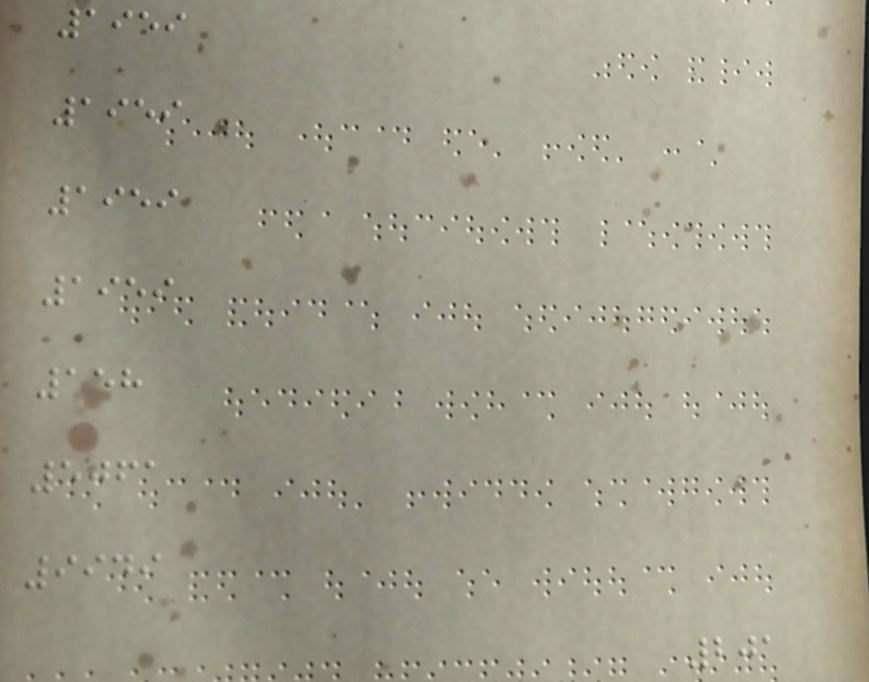1959
1959
1959
1959
158
5061
9949
201
